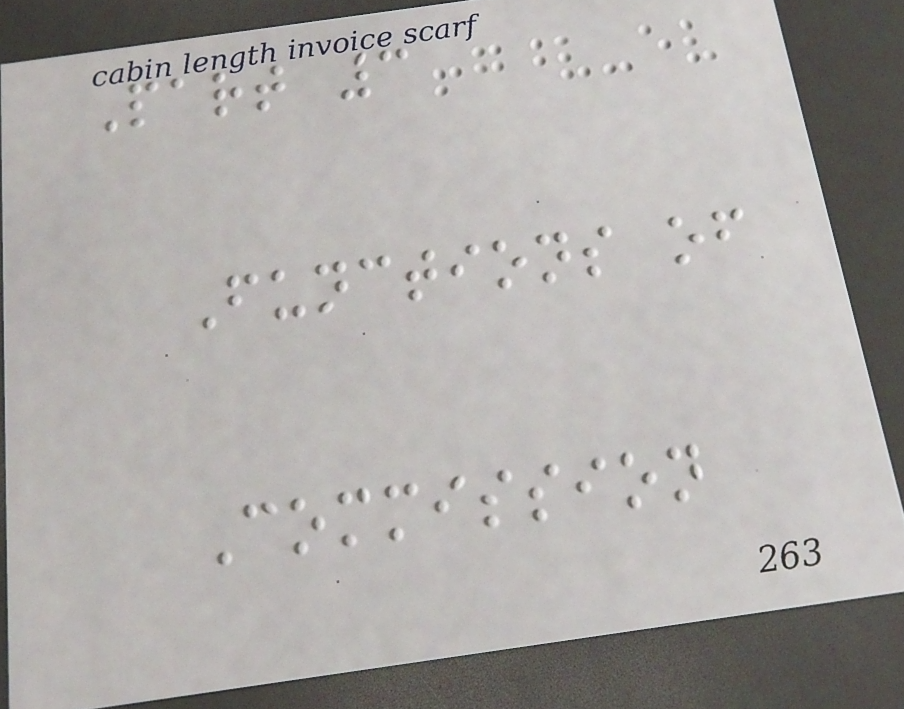Part 3
Functions of
Commission
